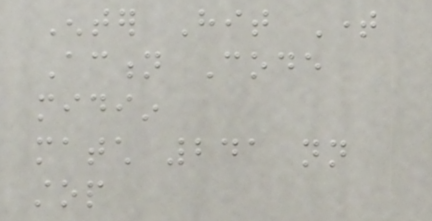Enter Hit Time
Action Code
midiin
match 241 nn
stop
